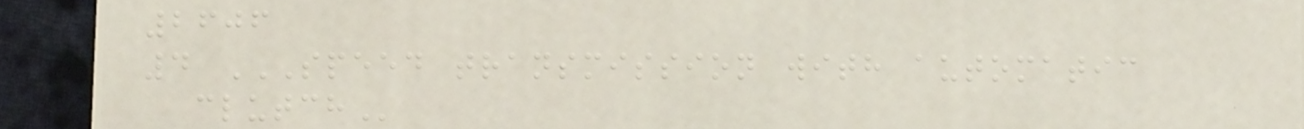2606
4 SPEED TRANSMISSION WITH AUTOMATIC
CLUTCH
